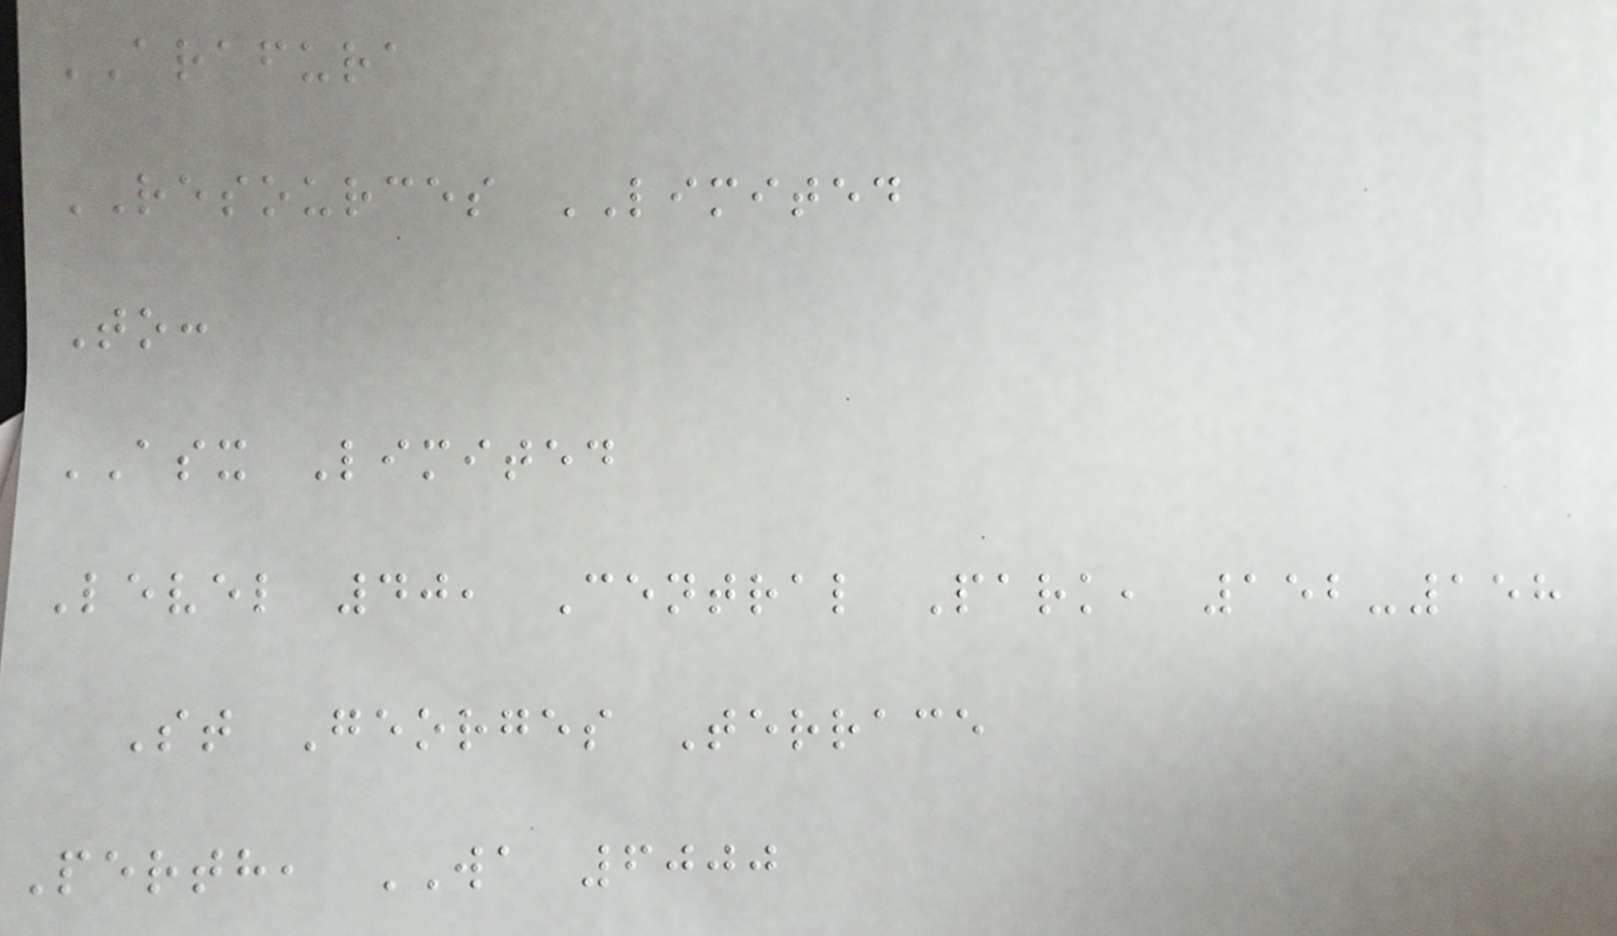ARAFURA
RESOURCES LIMITED
To:
ASX Limited
Level 40, Central Park, 152-158
St Georges Terrace
Perth, WA 6000
